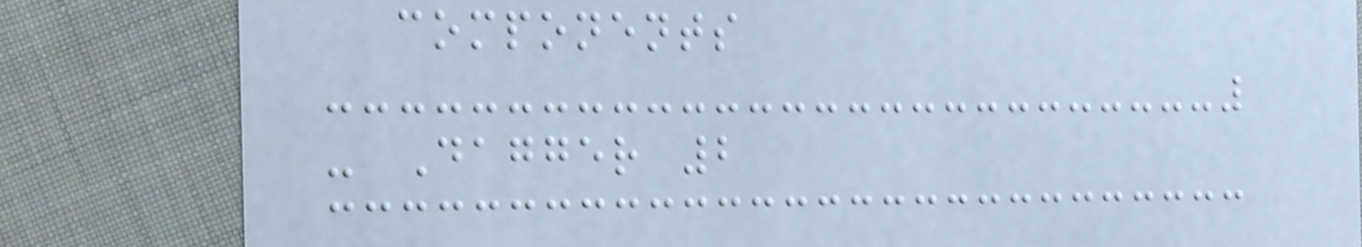components
- Dagger 2
